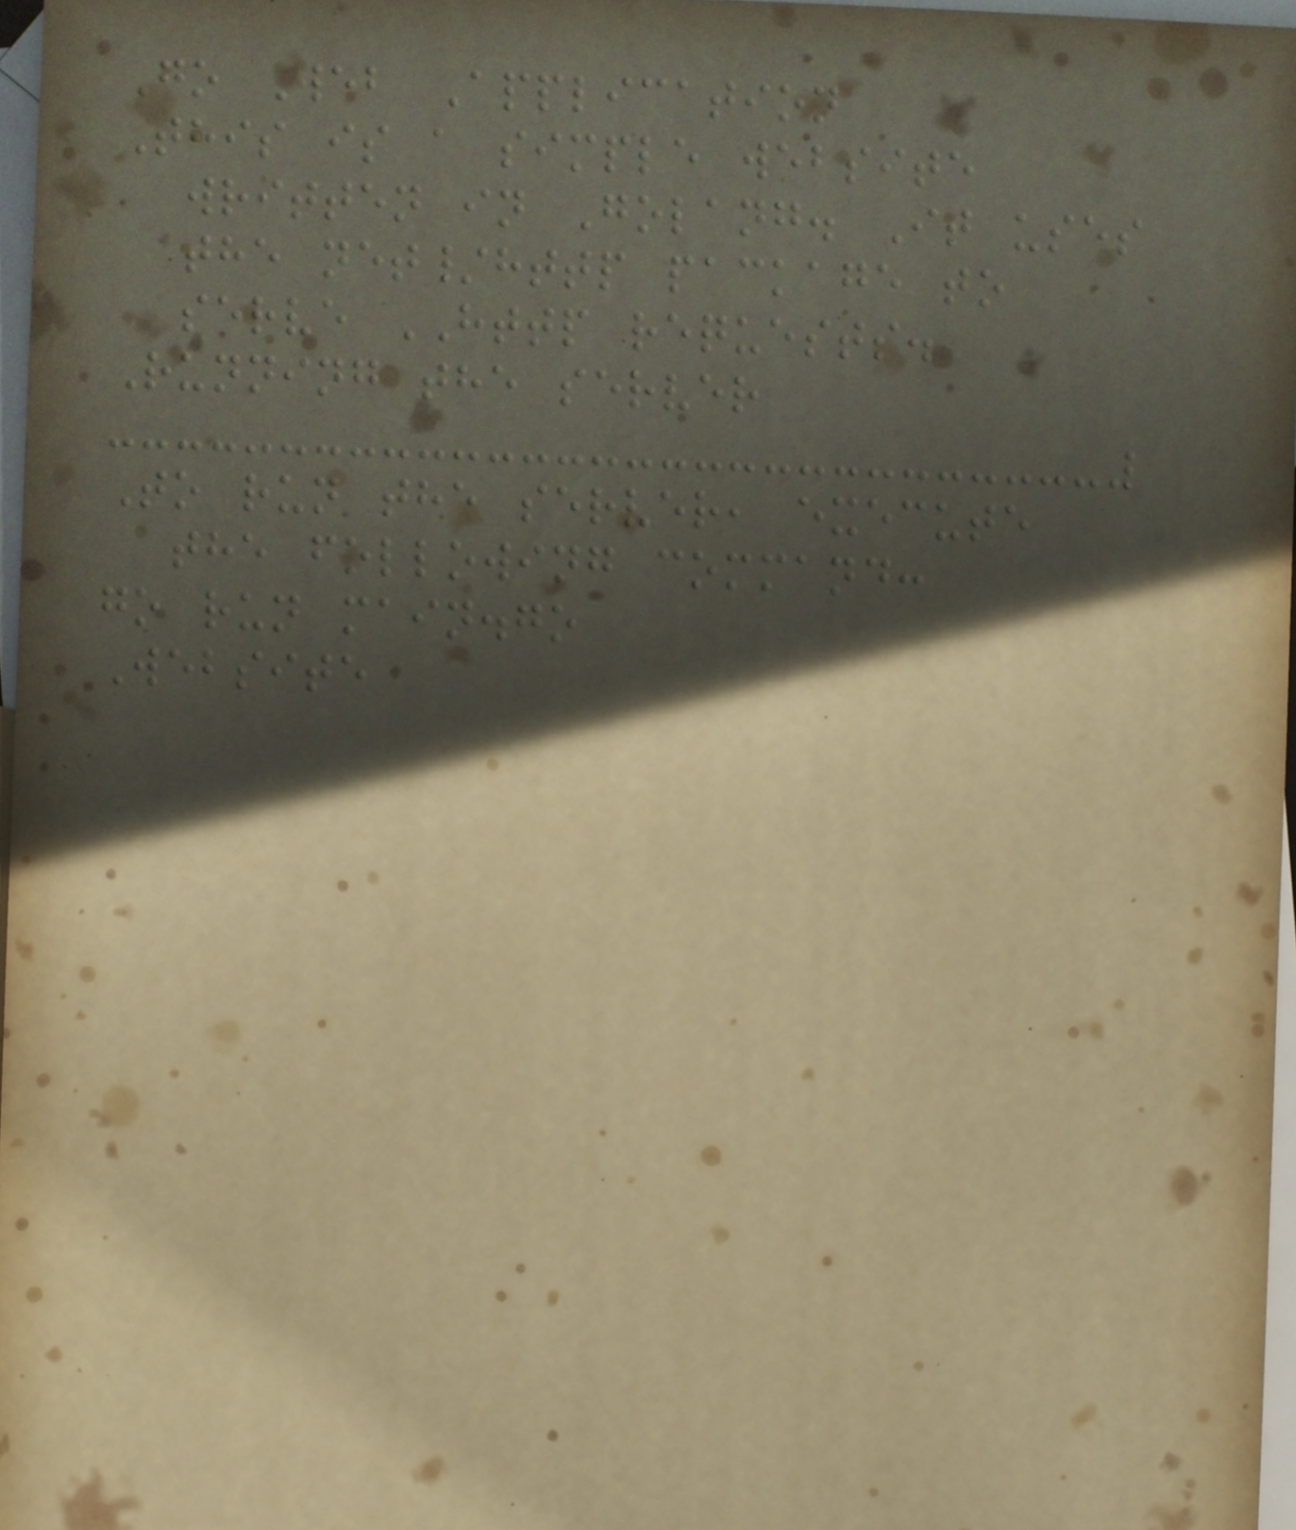Go Web Application
This is a simple website
written in Golang. It uses
the net/http package to
serve HTTP requests.
Running the server
To run the server, execute
the following command:
go run main.go
Website
